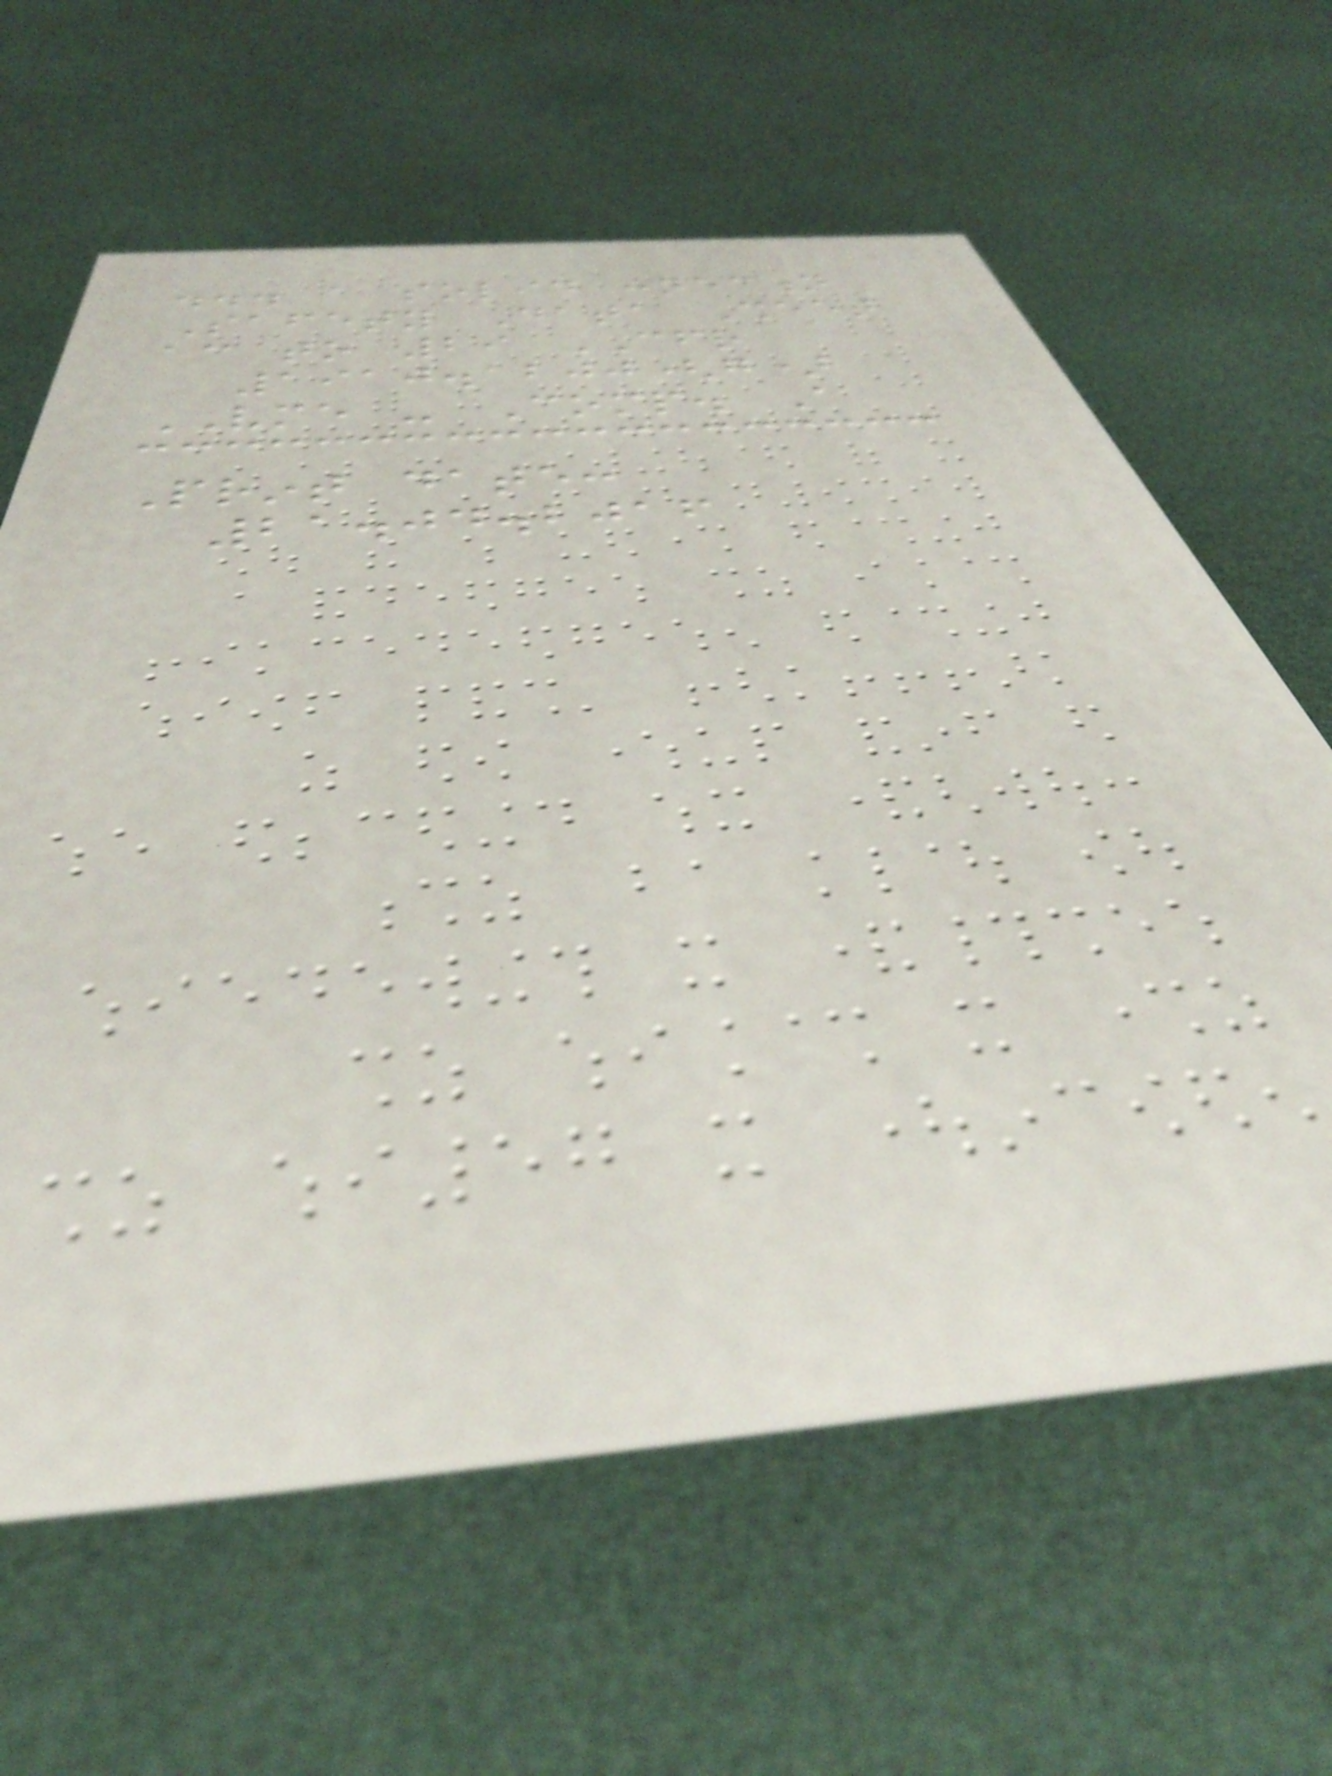... a solid connection
Safety Data Sheet
according to 29 CFR
1910.1200(g)
VME - Comp. A
Print date:
21.04.2016
